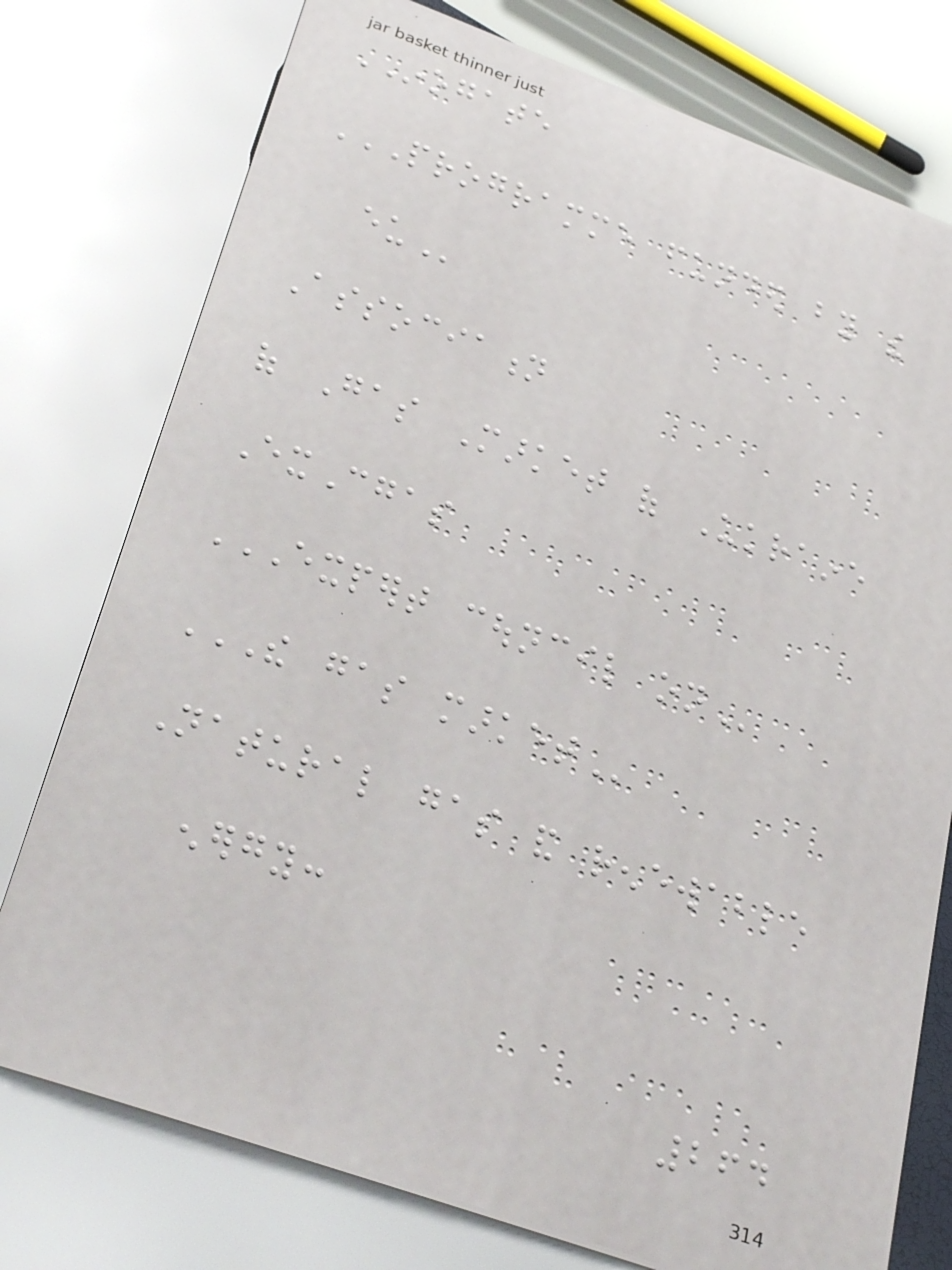INOGATE
PROGRAMME FUNDED BY THE
EU
Association
of Gas Market of Ukraine
ExCgas
EXPERT COUNCIL ON
THE GAS MARKET
Natural gas and renewable
energy:
264
